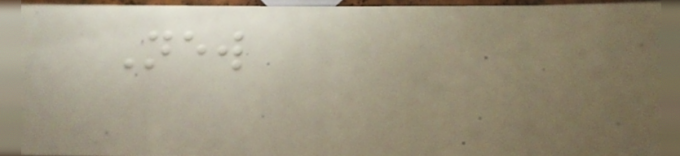New
